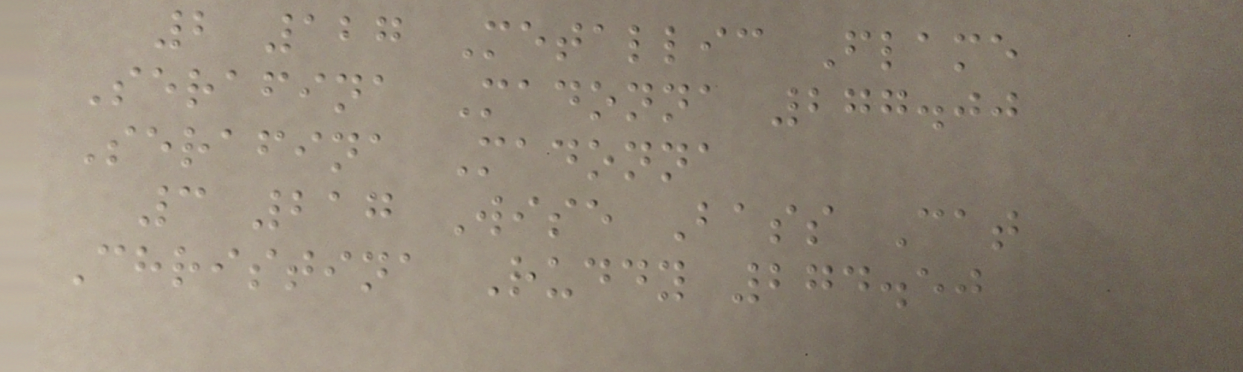2 127 Metallic Flame
Serafina Madonna 277.00
Serafina Madonna
3 217 Wise Bass Cat
Christina Ruddy 274.50
